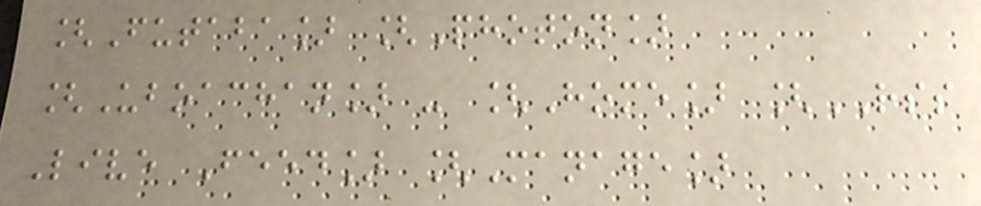[Futaba] [Photon]
[Uboachan] - [Home] [RSS
Live Feed] [Manage]
